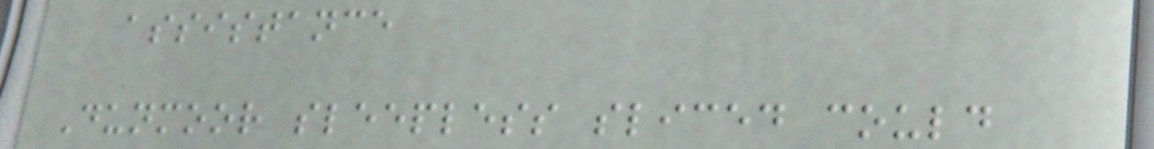assistance
Dunmoor sleepless sliced could
